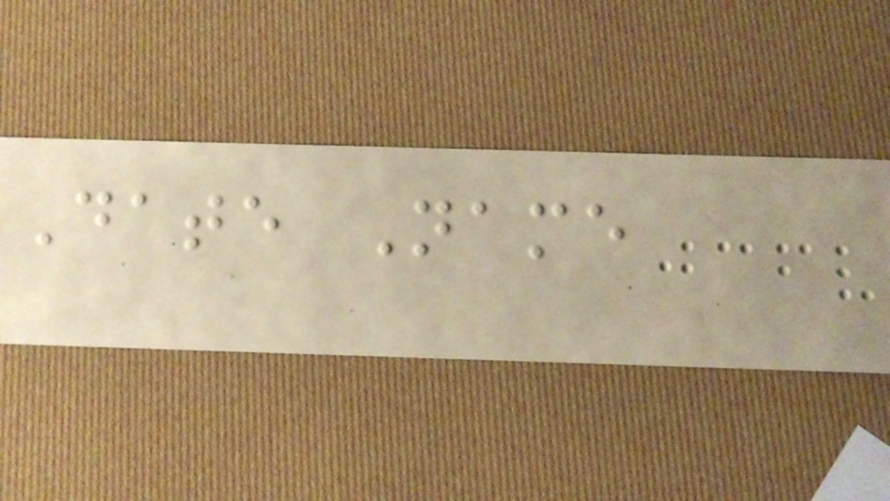Date Name
